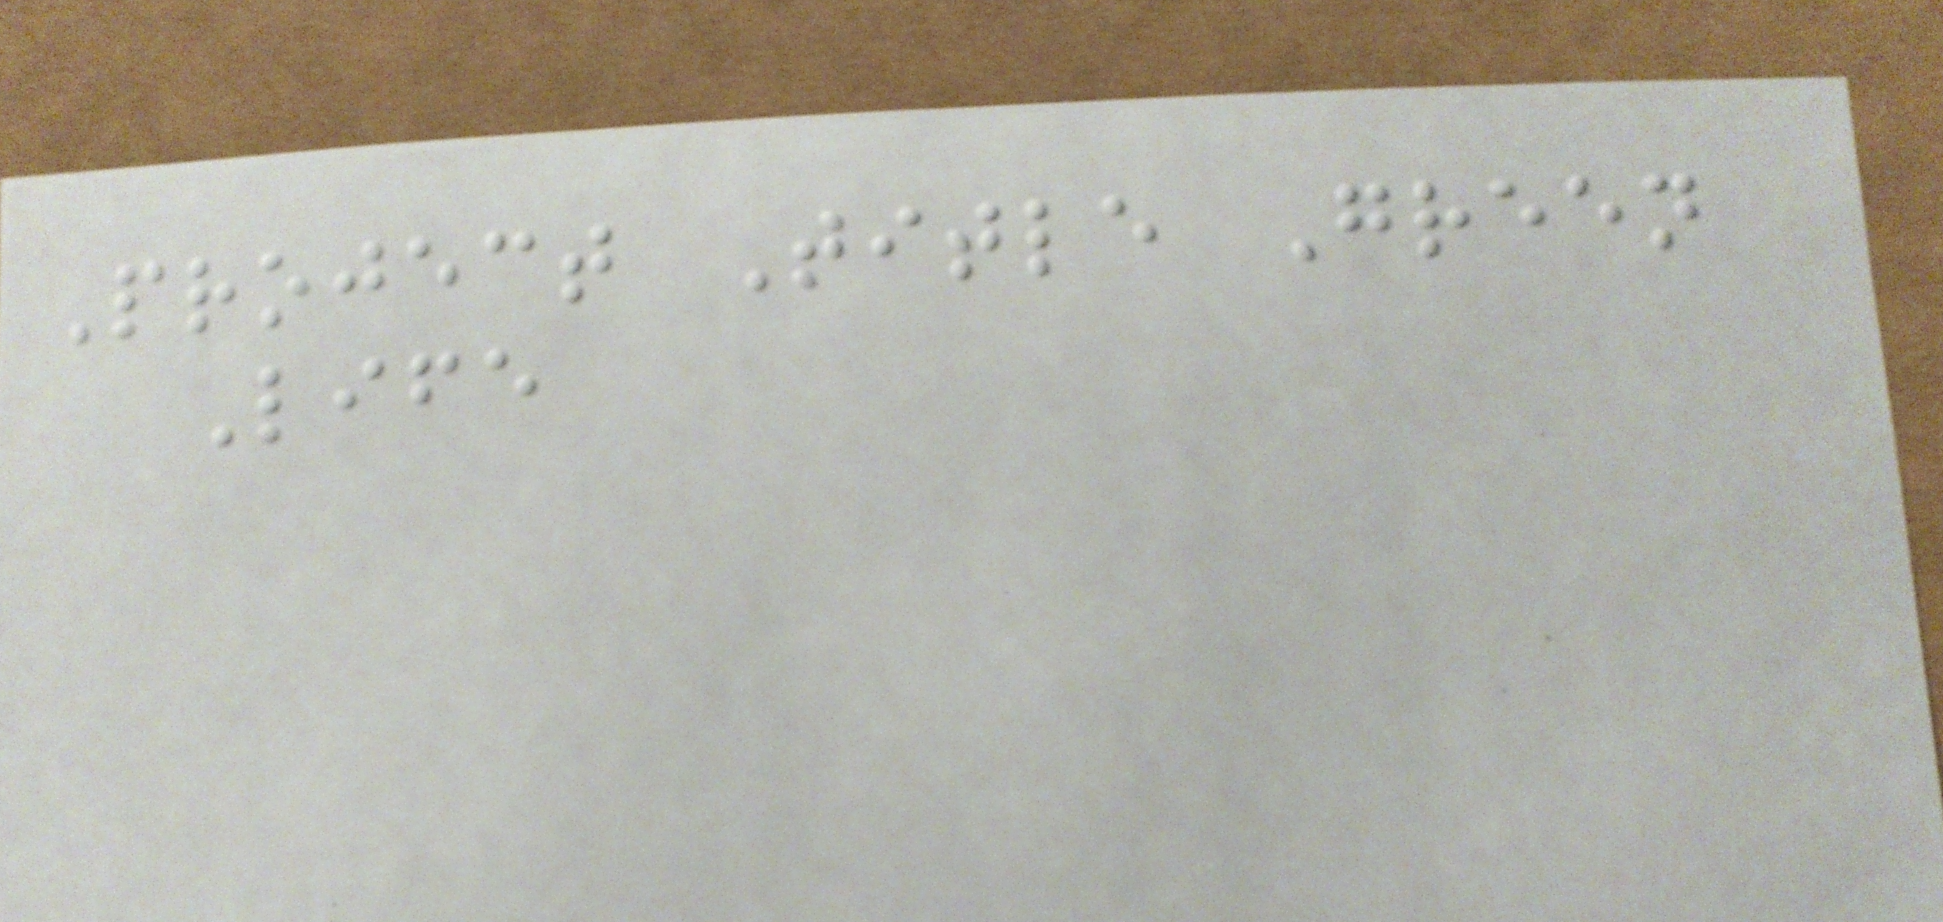Project Title Green
Life
